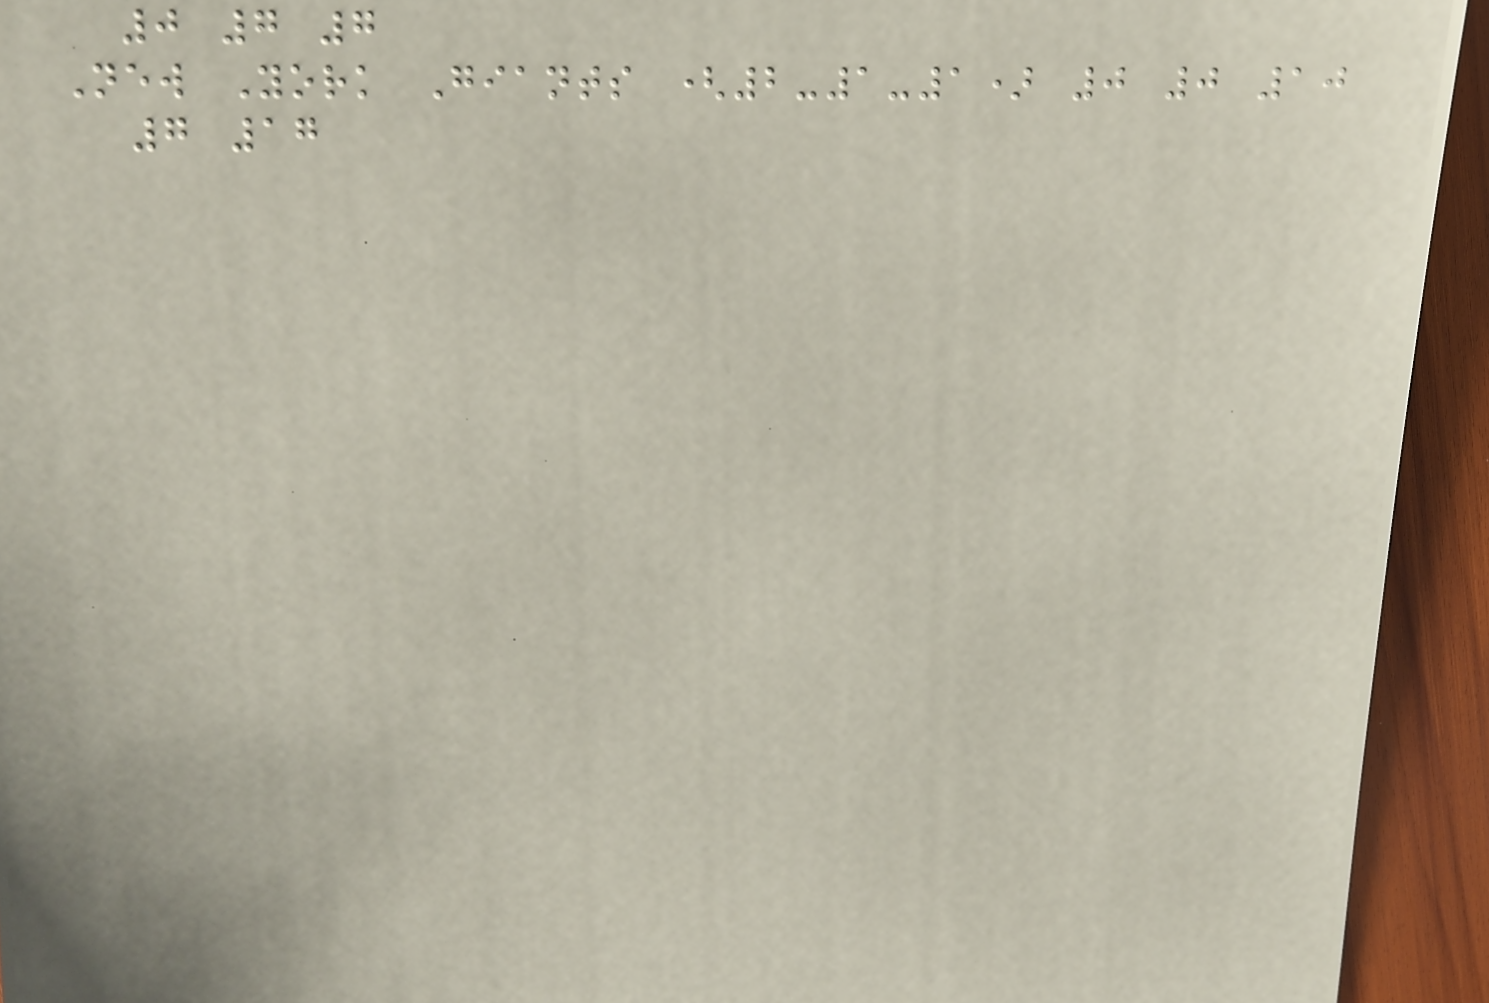0 7 7
New York Giants (2-1-1) 0 0 10
7 17
